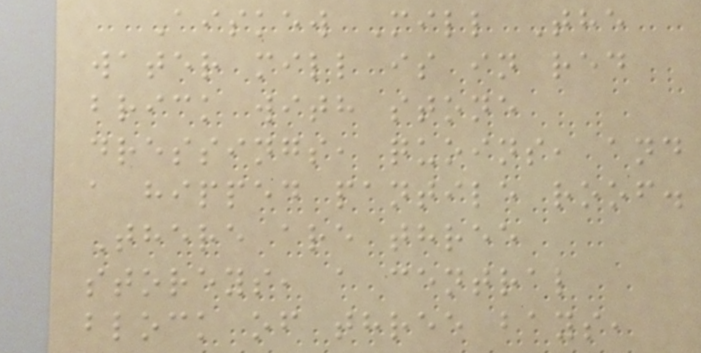Aiskew Mill The
water mill is in red
brick with stone
dressings, quoins, and
a hipped pantile roof.
There are three
storeys, a central
block of three bays,
